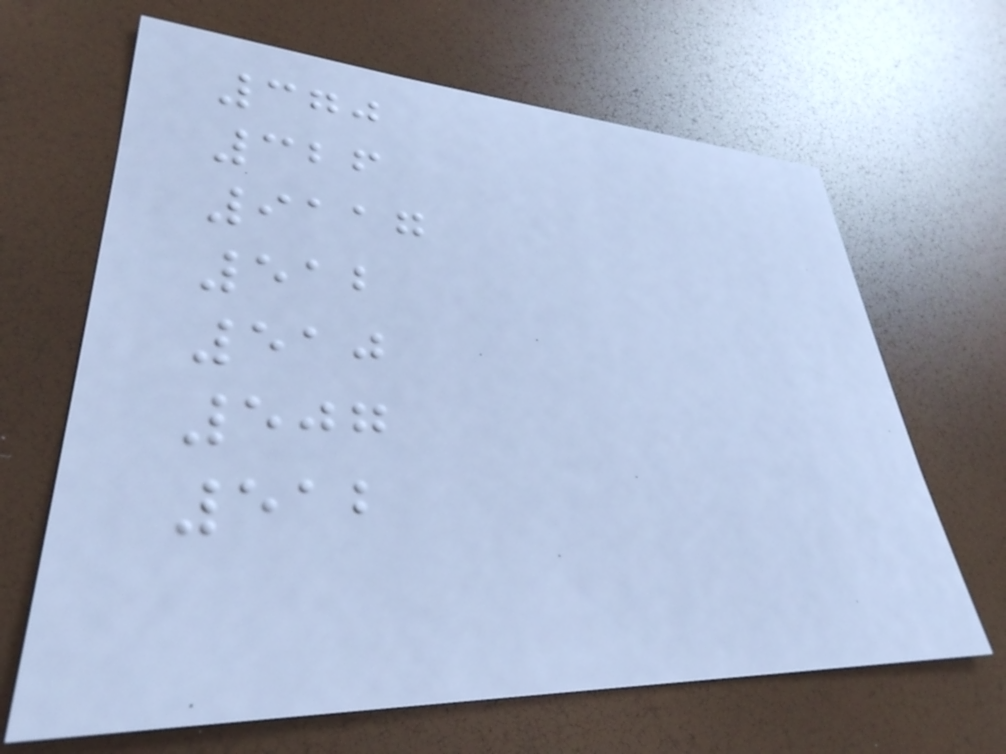370
326
9117
512
510
507
512
